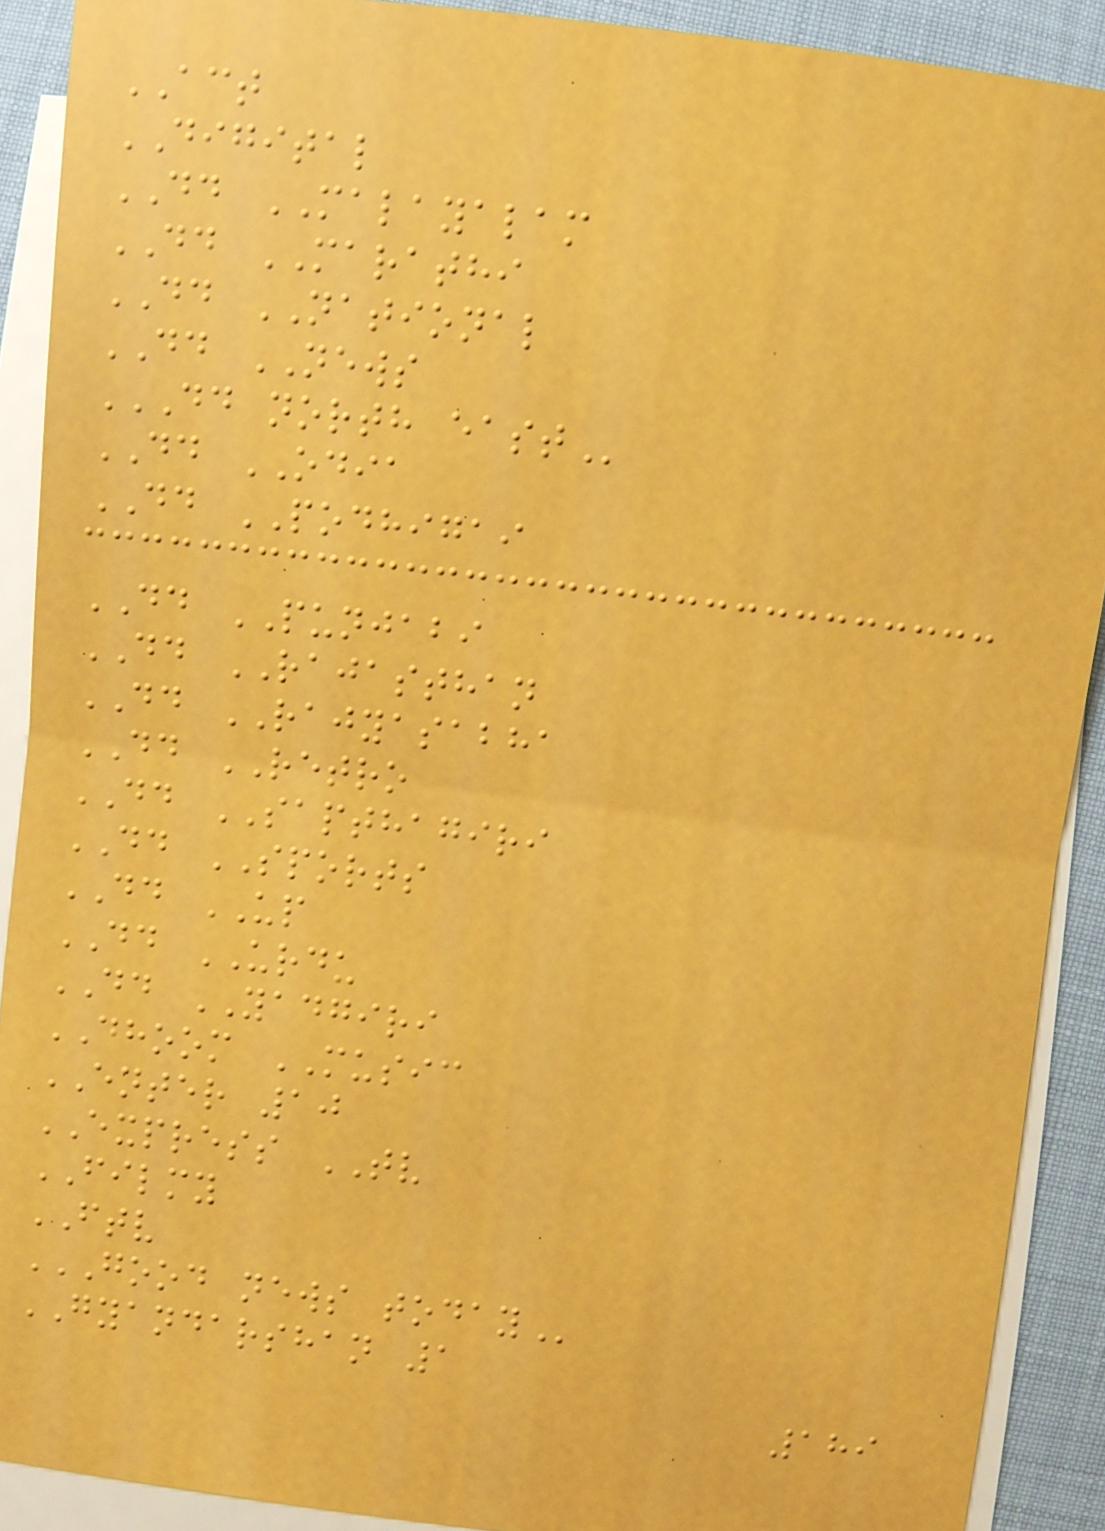ACT
DIGITAL
DD MALAYALAM
DD MARATHI
DD NATIONAL
DD NEWS
DD NORTH EAST
DD ODIA
DD PODHIGAI
DD PUNJABI
DD RAJASTHAN
DD RAJYASABHA
DD RETRO
DD SAPTHAGIRI
DD SPORTS
DD UP
DD URDU
DD YADGIRI
DHOOM MUSIC
ENTER 10
EXPRESS TV
FILMY
FTV
GOOD NEWS TODAY
GYANDARSHAN 1
189
